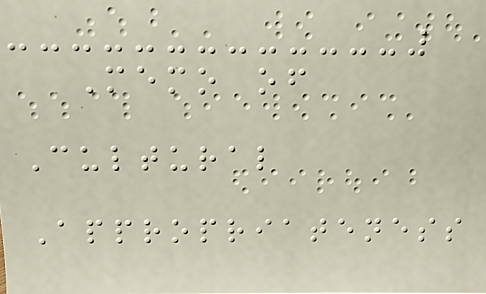Memo of
Cultural
Appropriateness
